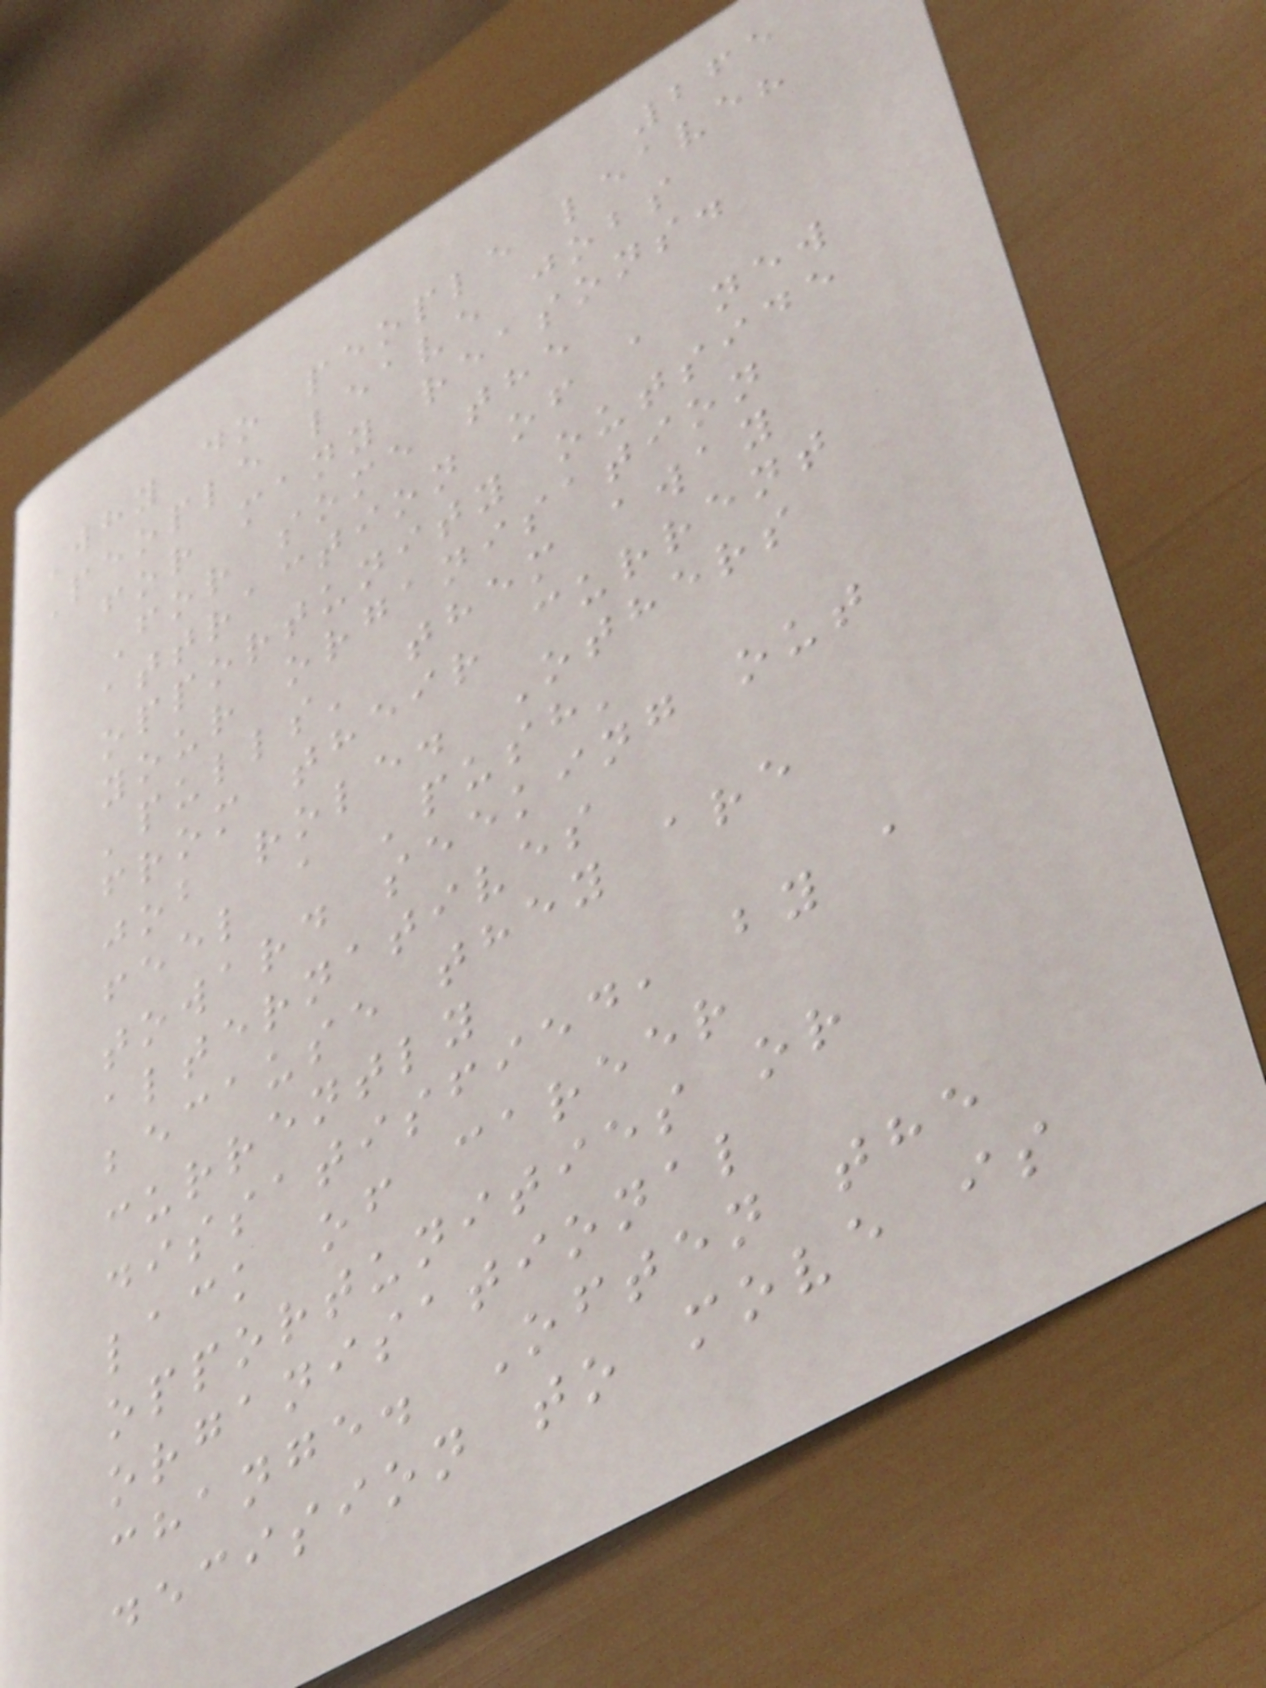265
Why do people leave?
People leave jobs
for many reasons.
For some the
attraction of a new
opportunity outside
your organisation
'pulls' them away
from their current
job role. Others
feel a 'push'
toward seeking out
alternatives
because they are
currently
dissatisfied, by a
lack of career
opportunities or
organisational
change. Often the
decision to move is
